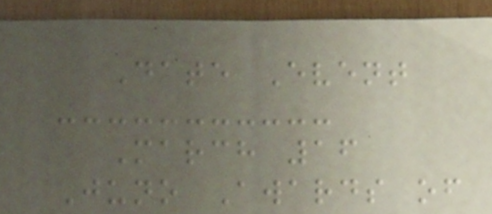Date Event
March 16
Juno Awards of
